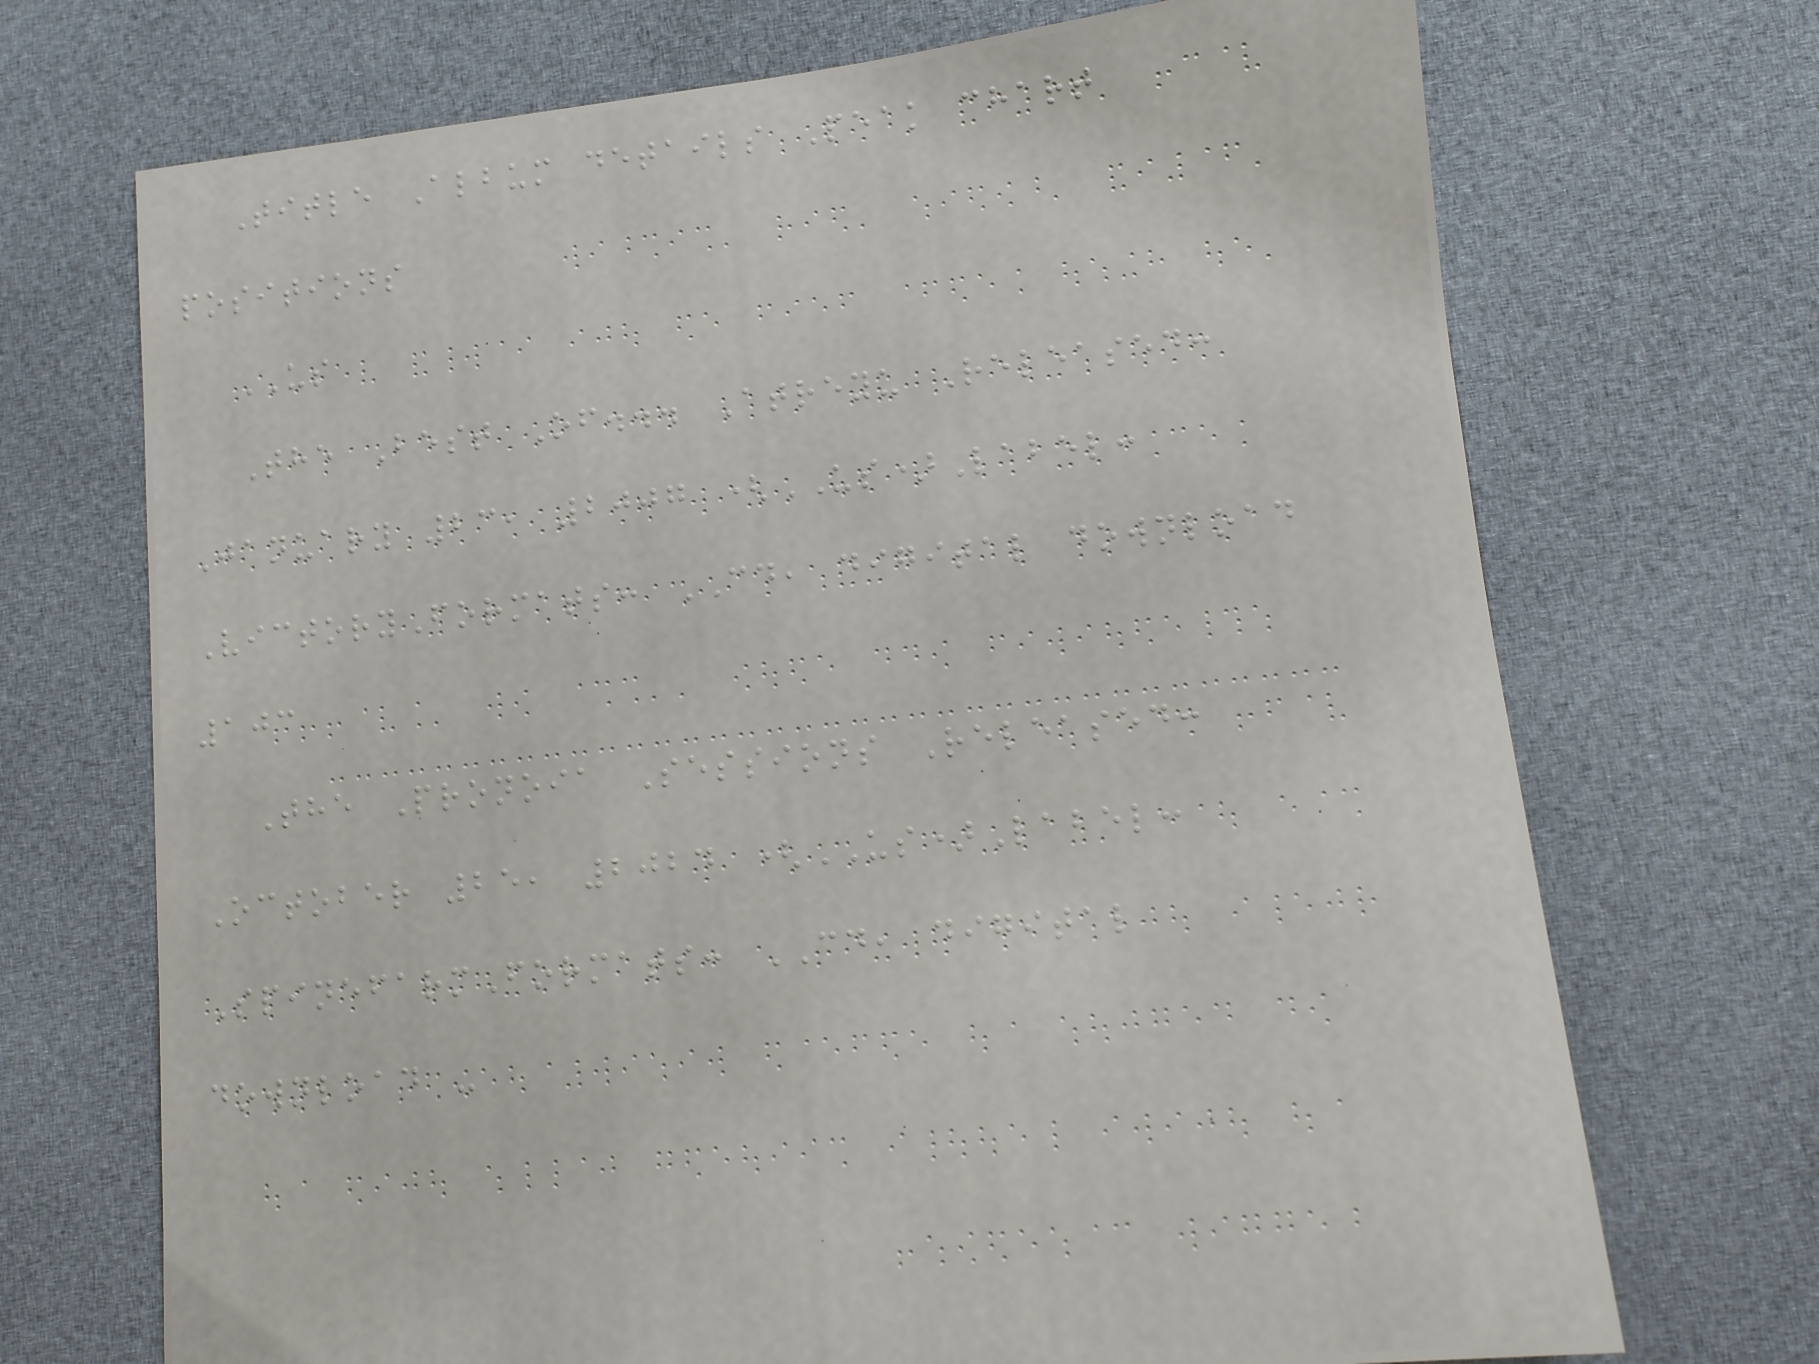Title Album details Peak chart
positions
US
The Best Of... Atreyu Released:
January 23, 2007 (US)Label:
VictoryFormats: CD, digital download
103
The Pronoia Sessions Released:
October 25, 2024 (US)Label:
SpinefarmFormats: CD, digital
download -
